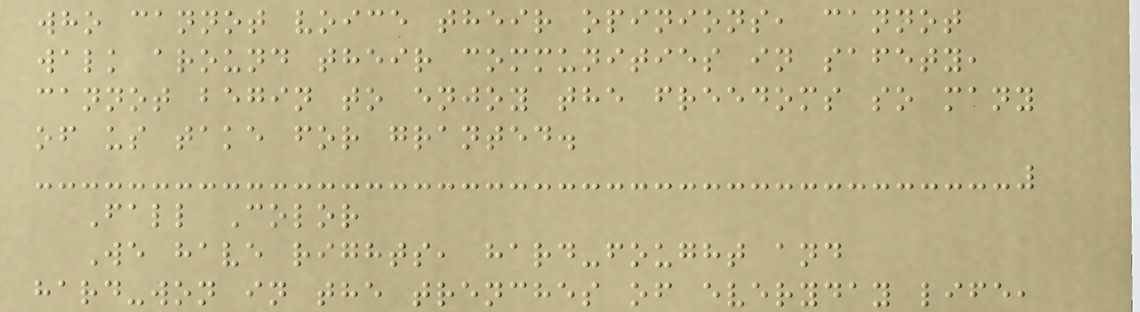who cannot voice their opinions, cannot
walk around their communities in safety,
cannot begin to enjoy the freedoms so many
of us take for granted.
Fall Color
We have rights, hard-fought and
hard-won in the trenches of everyday life,
